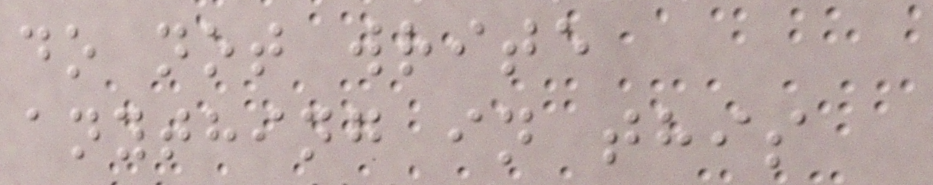do not write
anything in this
